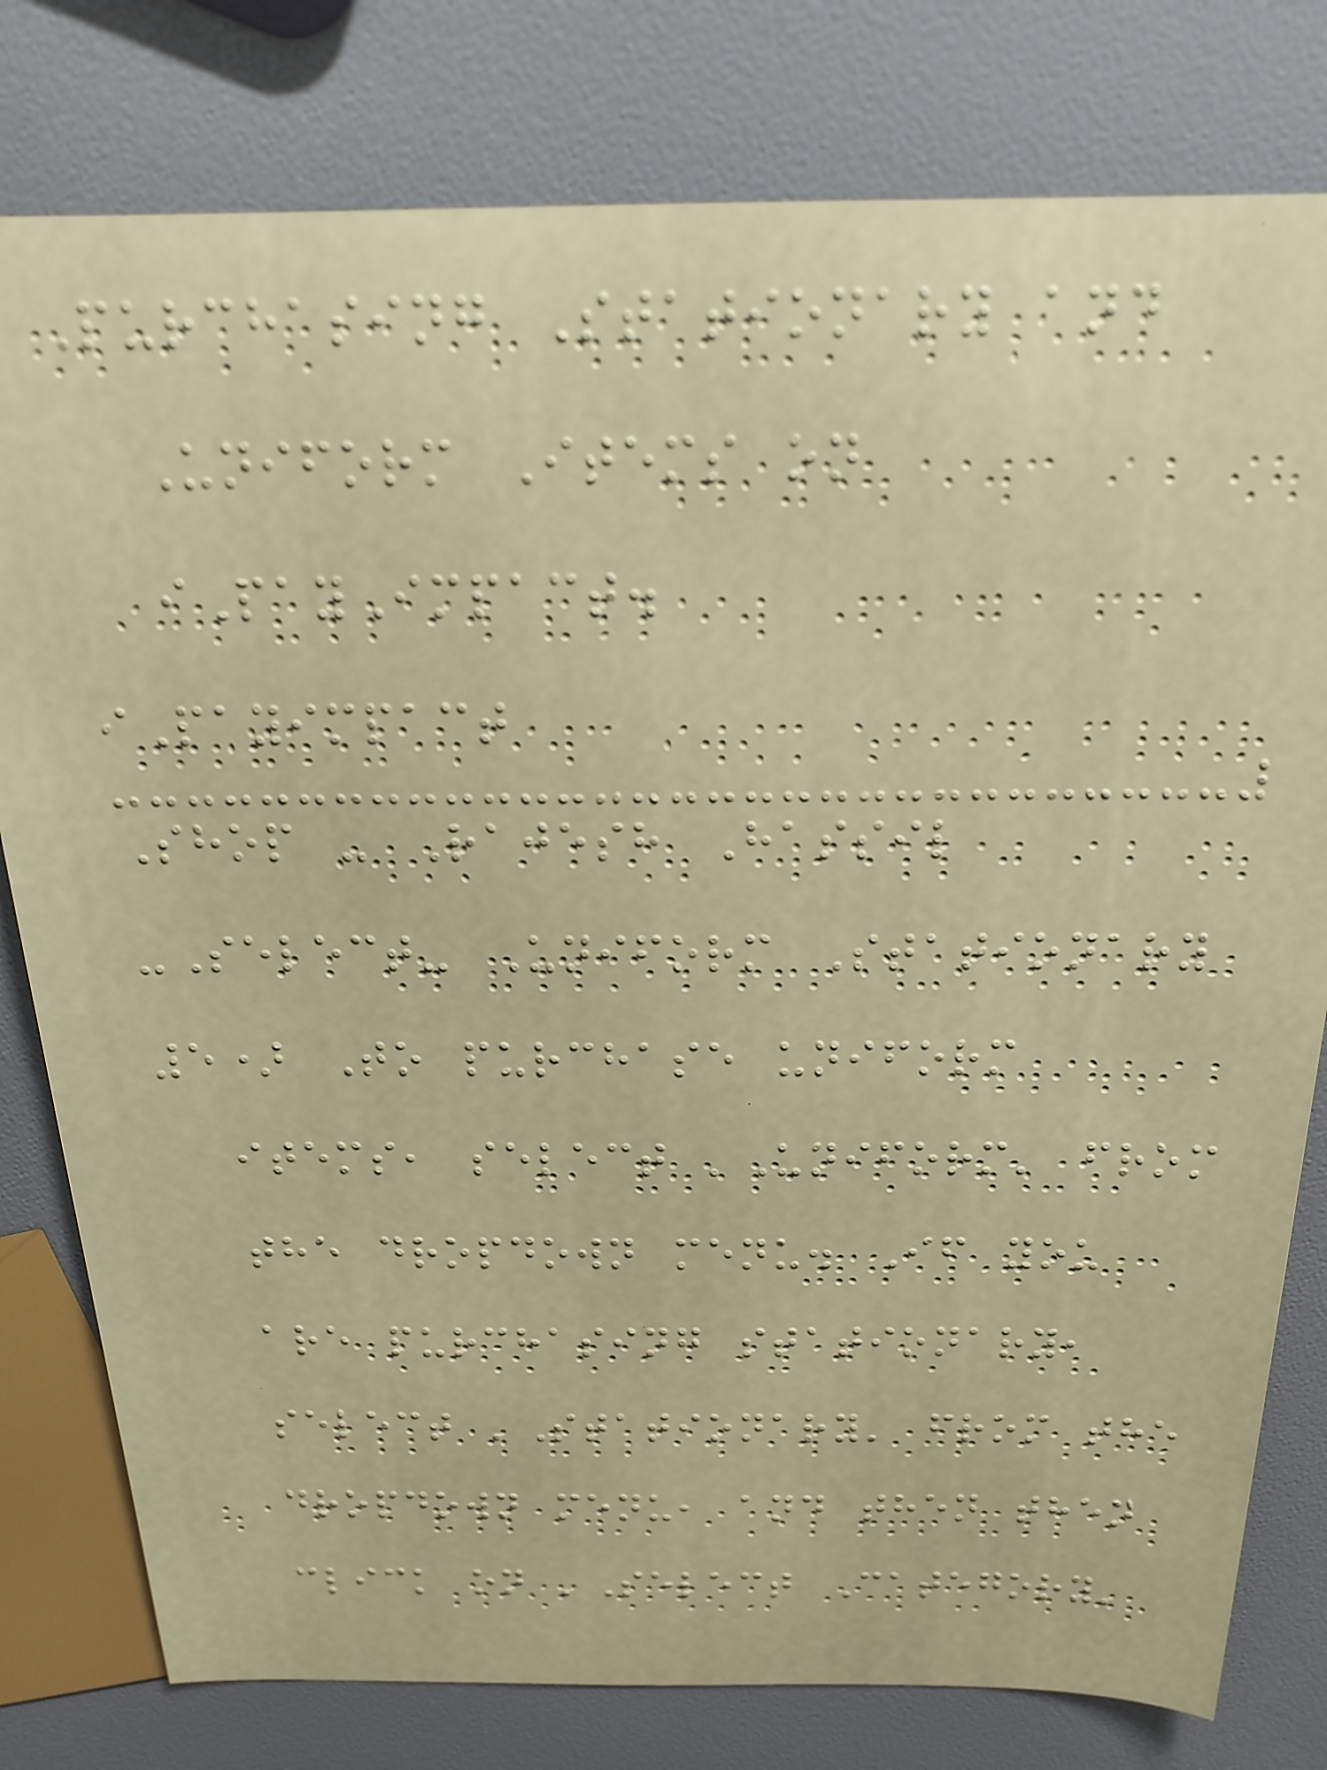Purchasing Stationary and
Uniform Items on
iPayImpact.
iPayimpact
Shop - Rajesh Hassil
-Select- Uniform Stationary
5) To purchase uniform
items, select 'Uniform' from
the dropdown menu. If you
are purchasing stationary,
select 'Stationary' from the
dropdown menu, and then then
click on 'Select Category'
